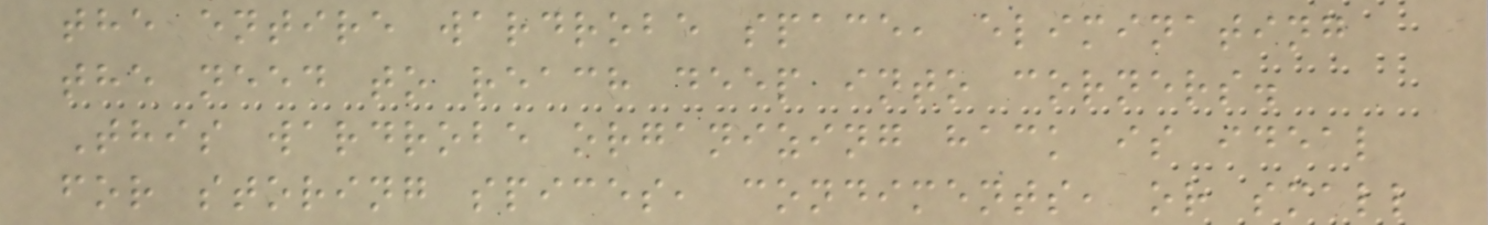the entire wardrobe space, eliminating
the need to reach deep into corners.
This wardrobe organizing hack is ideal
for storing spices, condiments, or small
